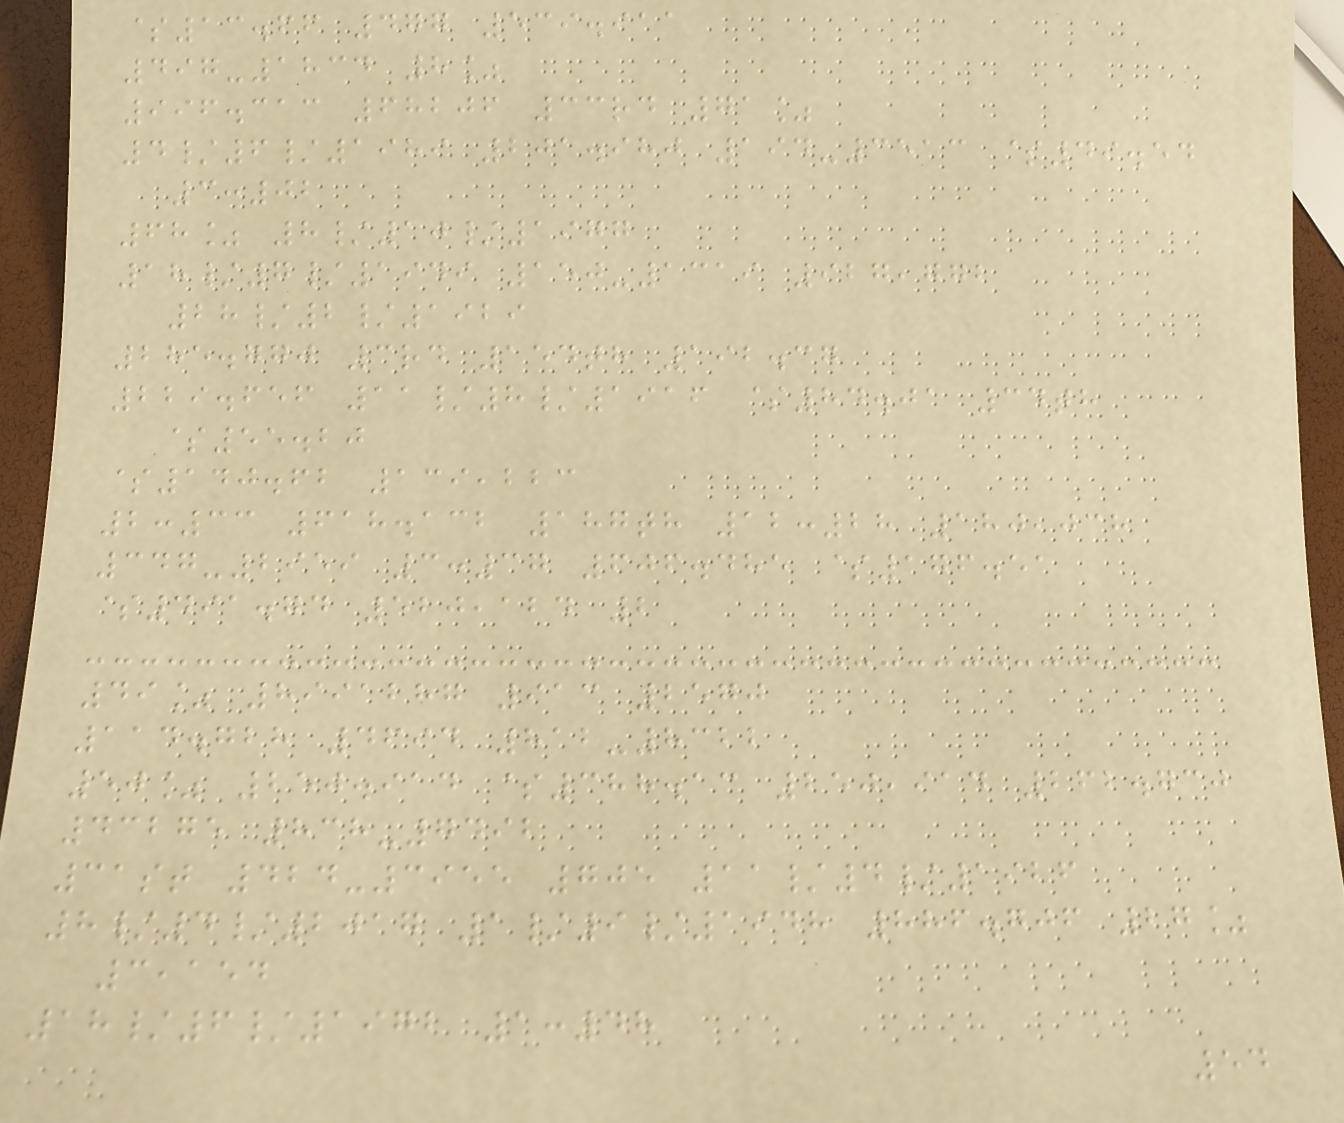$13.66 477 539.911
497-1834 8%
996.313 68206 33rd 71%
4/6/1989 201.980 194-3513 $49.54
3:02
68% 8/10/1977
18/7/1949 150-1319 927,772
28/2/1929
285.770 3rd 154th 192.37
229.656 11/8/1916 $84.01 34th
$55.20
$140.62 139,223
2:33 618.132 187th 12:28 180,038
347-2959 3:37 606.485 $176.51
$491.74 520,124 2
49% 8991287 913 2570
114.728 4694 812-8322
50% 250.914 $388.13 250,914 262.730
43275 838-7492
31st 424-3955 705 11/4/1926
8/4/2017 1/9/1948 886.706 27%
3,154
18/6/1972 1:48
54
